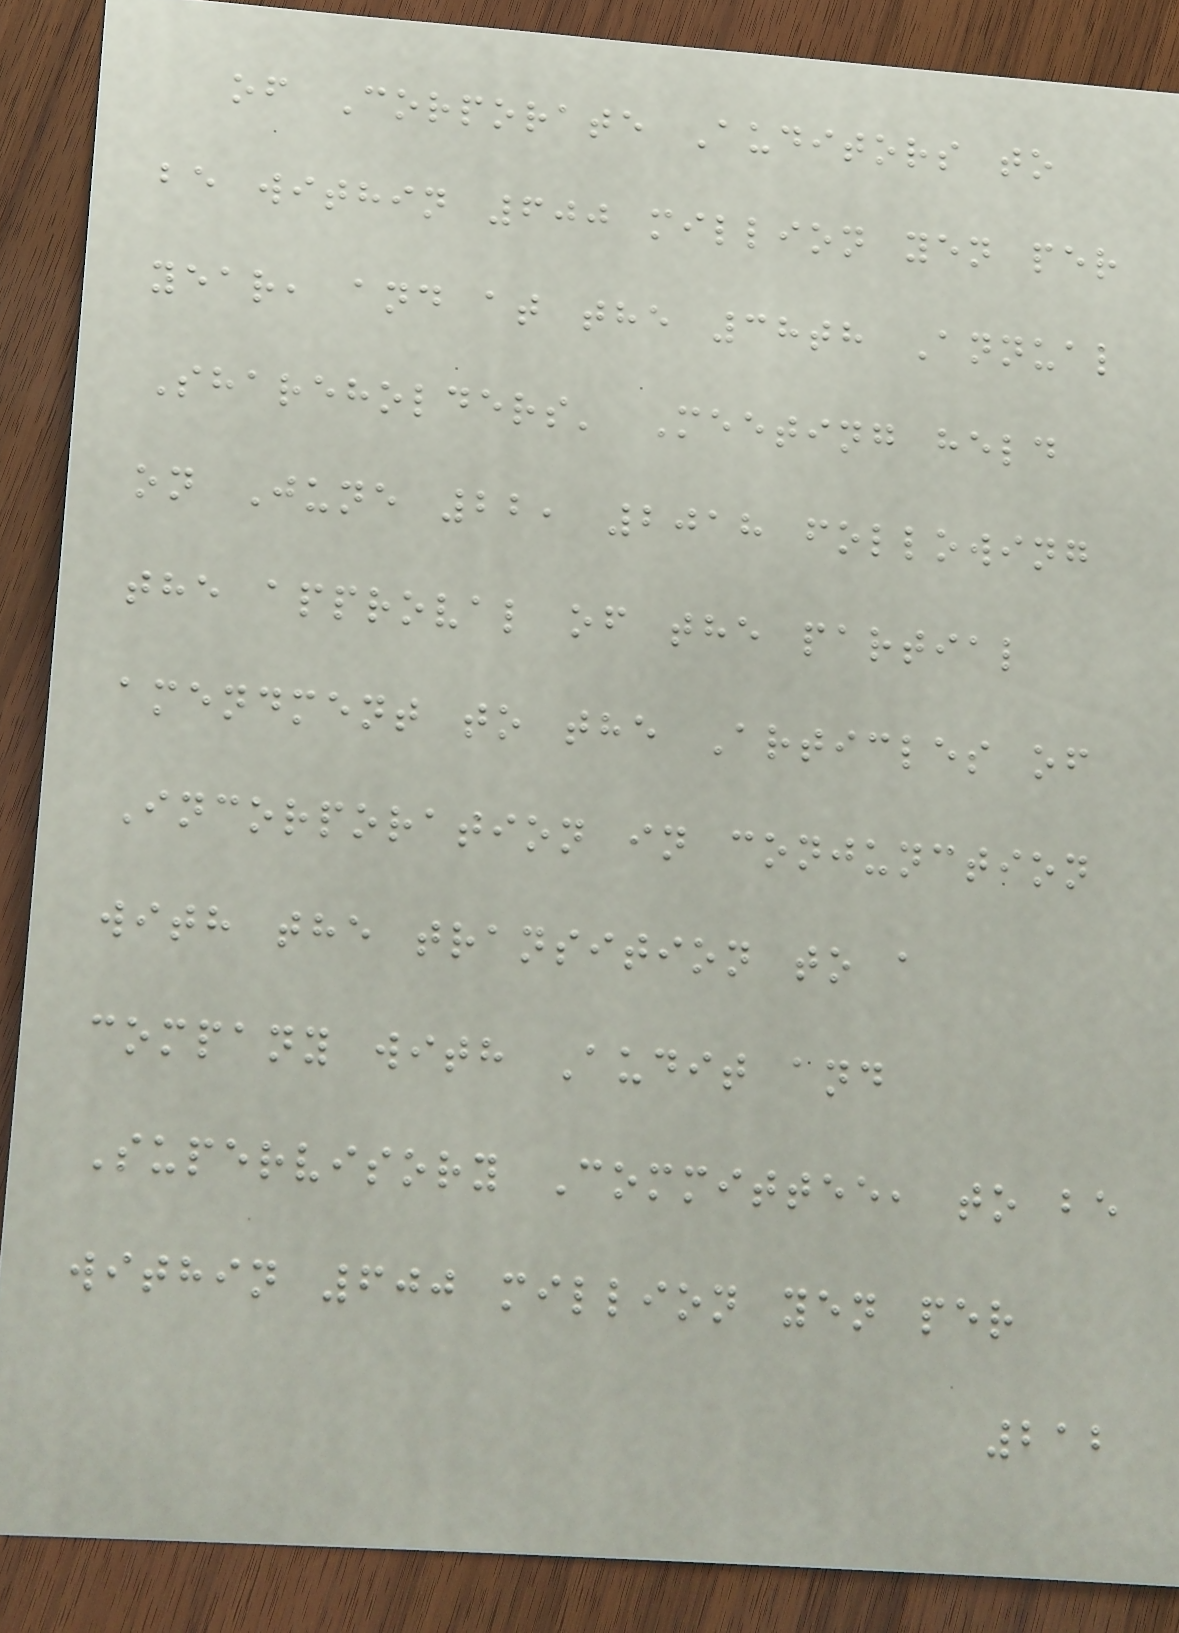of Corporate Auditors to
be within 600 million yen per
year, and at the 38th Annual
Shareholders' Meeting held
on June 22, 2018 following
the approval of the partial
amendment to the Articles of
Incorporation in conjunction
with the transition to a
company with Audit and
Supervisory Committee, to be
within 600 million yen per
212
